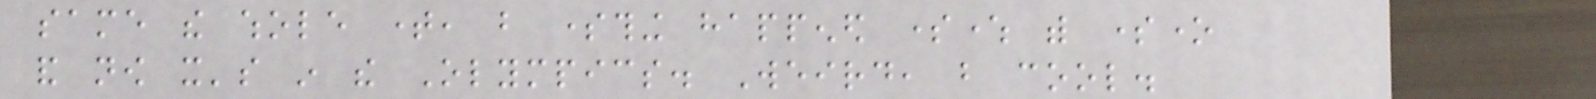same the whole time, but something happened somewhere with someone
and now it's in the Olympics. Weird, but cool.
